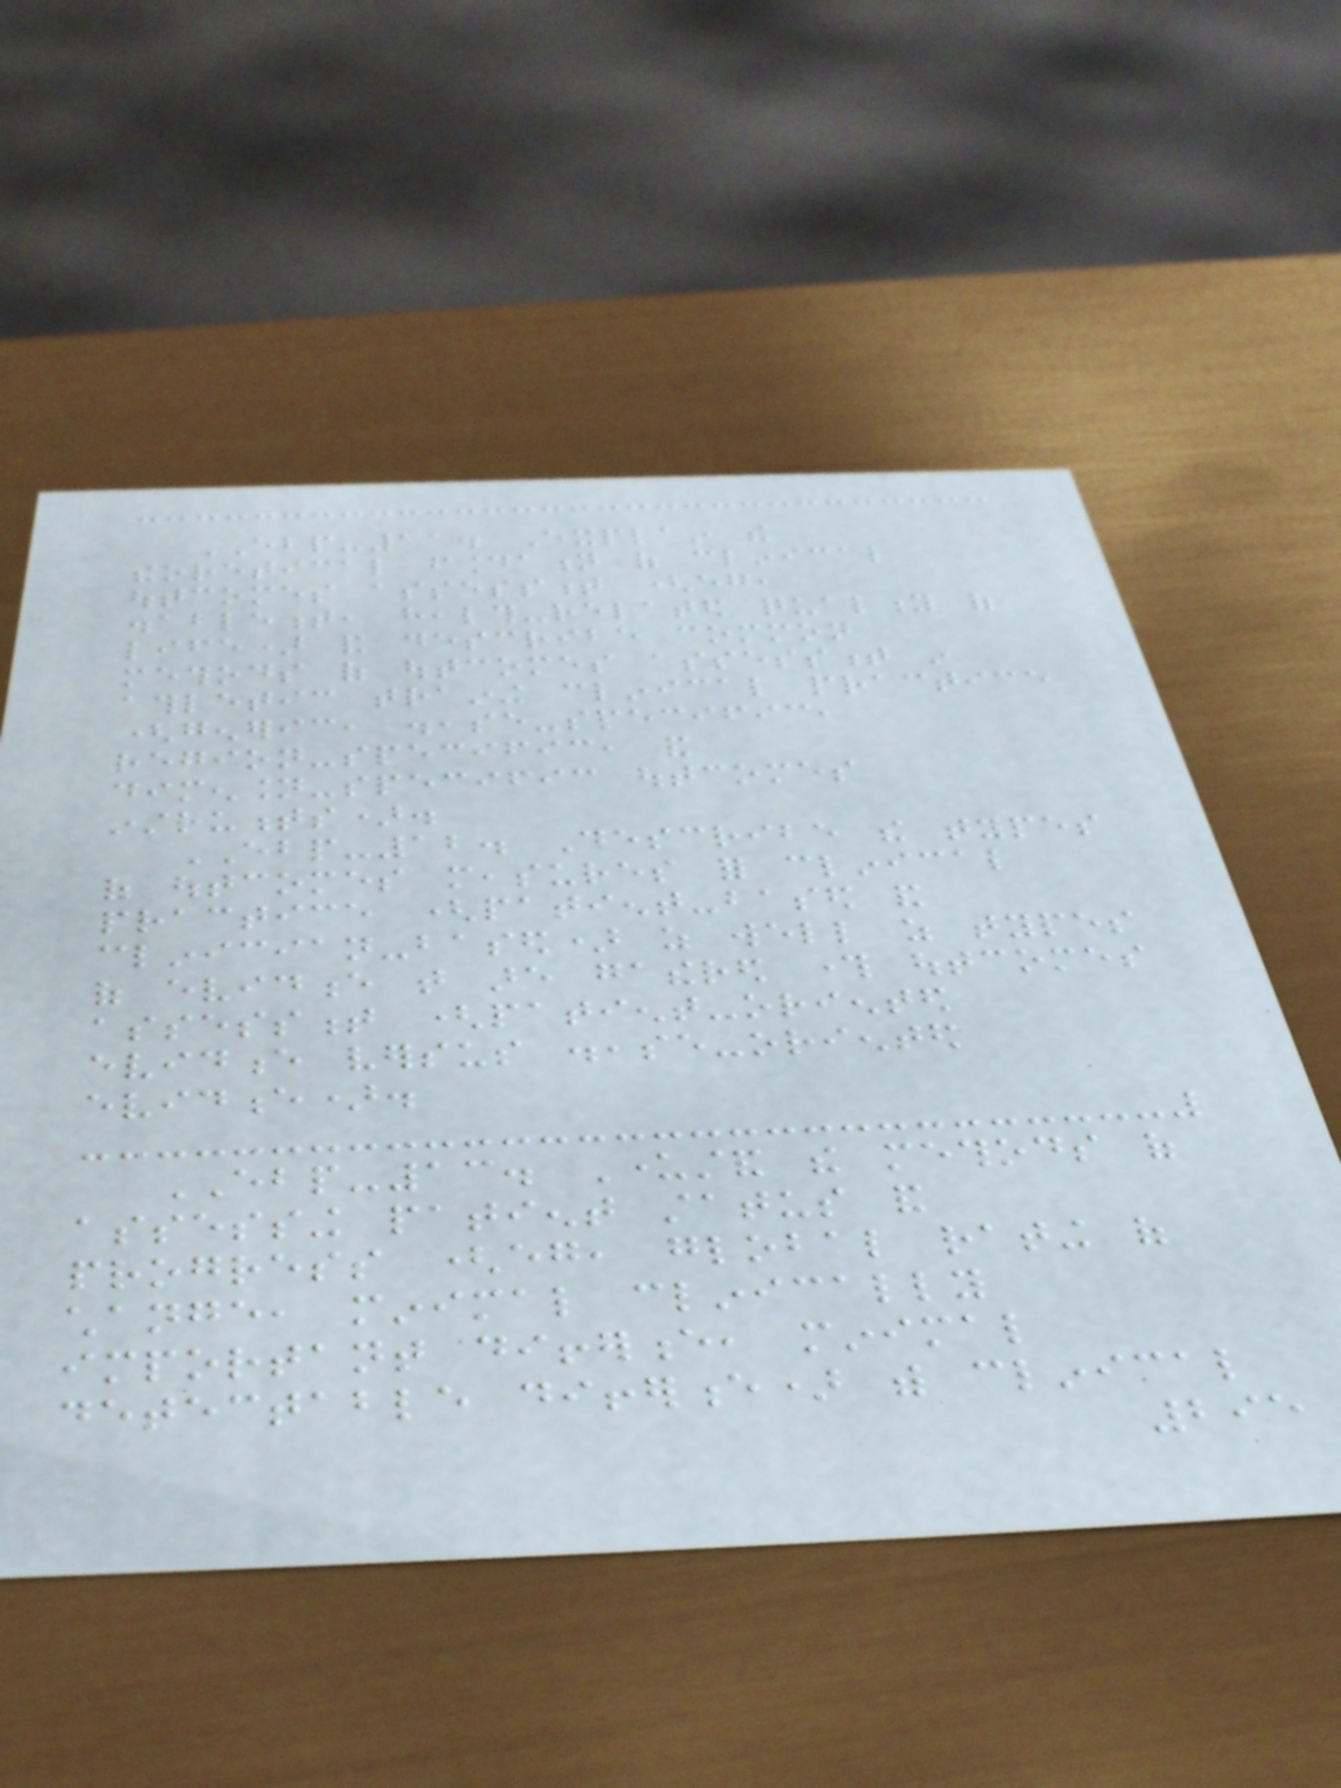EBP-11. Explain the
theoretical foundation of clinical
outcomes assessment (eg,
disablement, health-related quality of
life) and describe common
methods of outcomes assessment in
athletic training clinical practice
(generic, disease-specific,
region-specific, and
dimension-specific outcomes
instruments).
EBP-12. Describe the types
of outcomes measures for clinical
practice (patient-based and
clinician-based) as well as types
of evidence that are gathered through outcomes
assessment (patient-oriented
evidence versus disease-oriented
evidence).
EBP-13. Understand the methods of
assessing patient status and
progress (eg, global rating of
change, minimal clinically
important difference, minimal
detectable difference) with clinical
295
